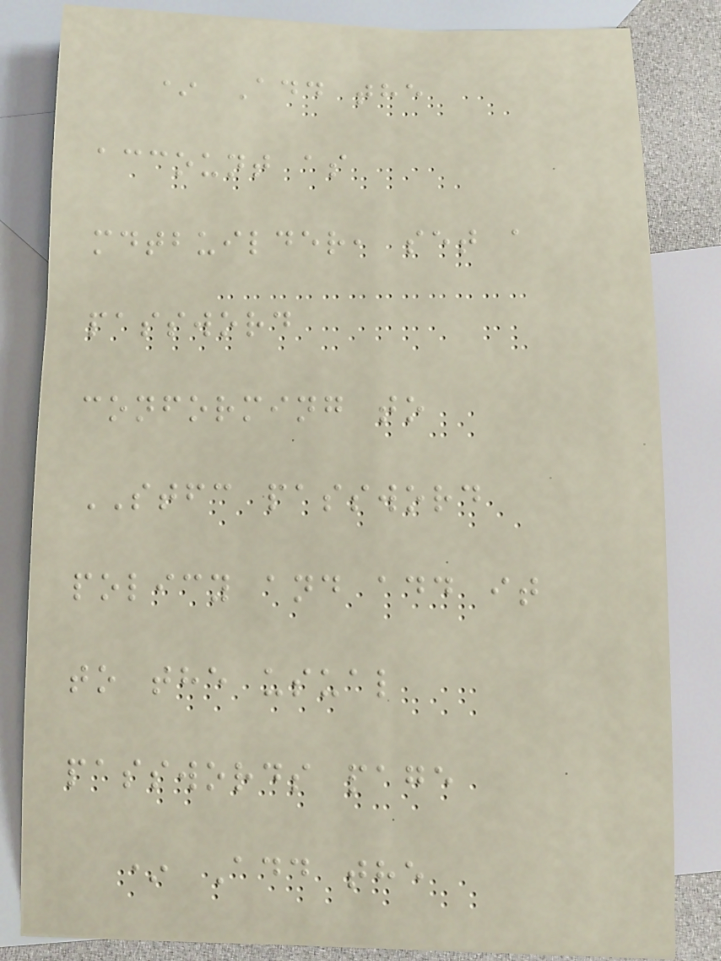* Add the
account as
mdtbuilder, set a
password
conforming to
STFC password
policy and add it
to the usual
passwords page
* Add the
